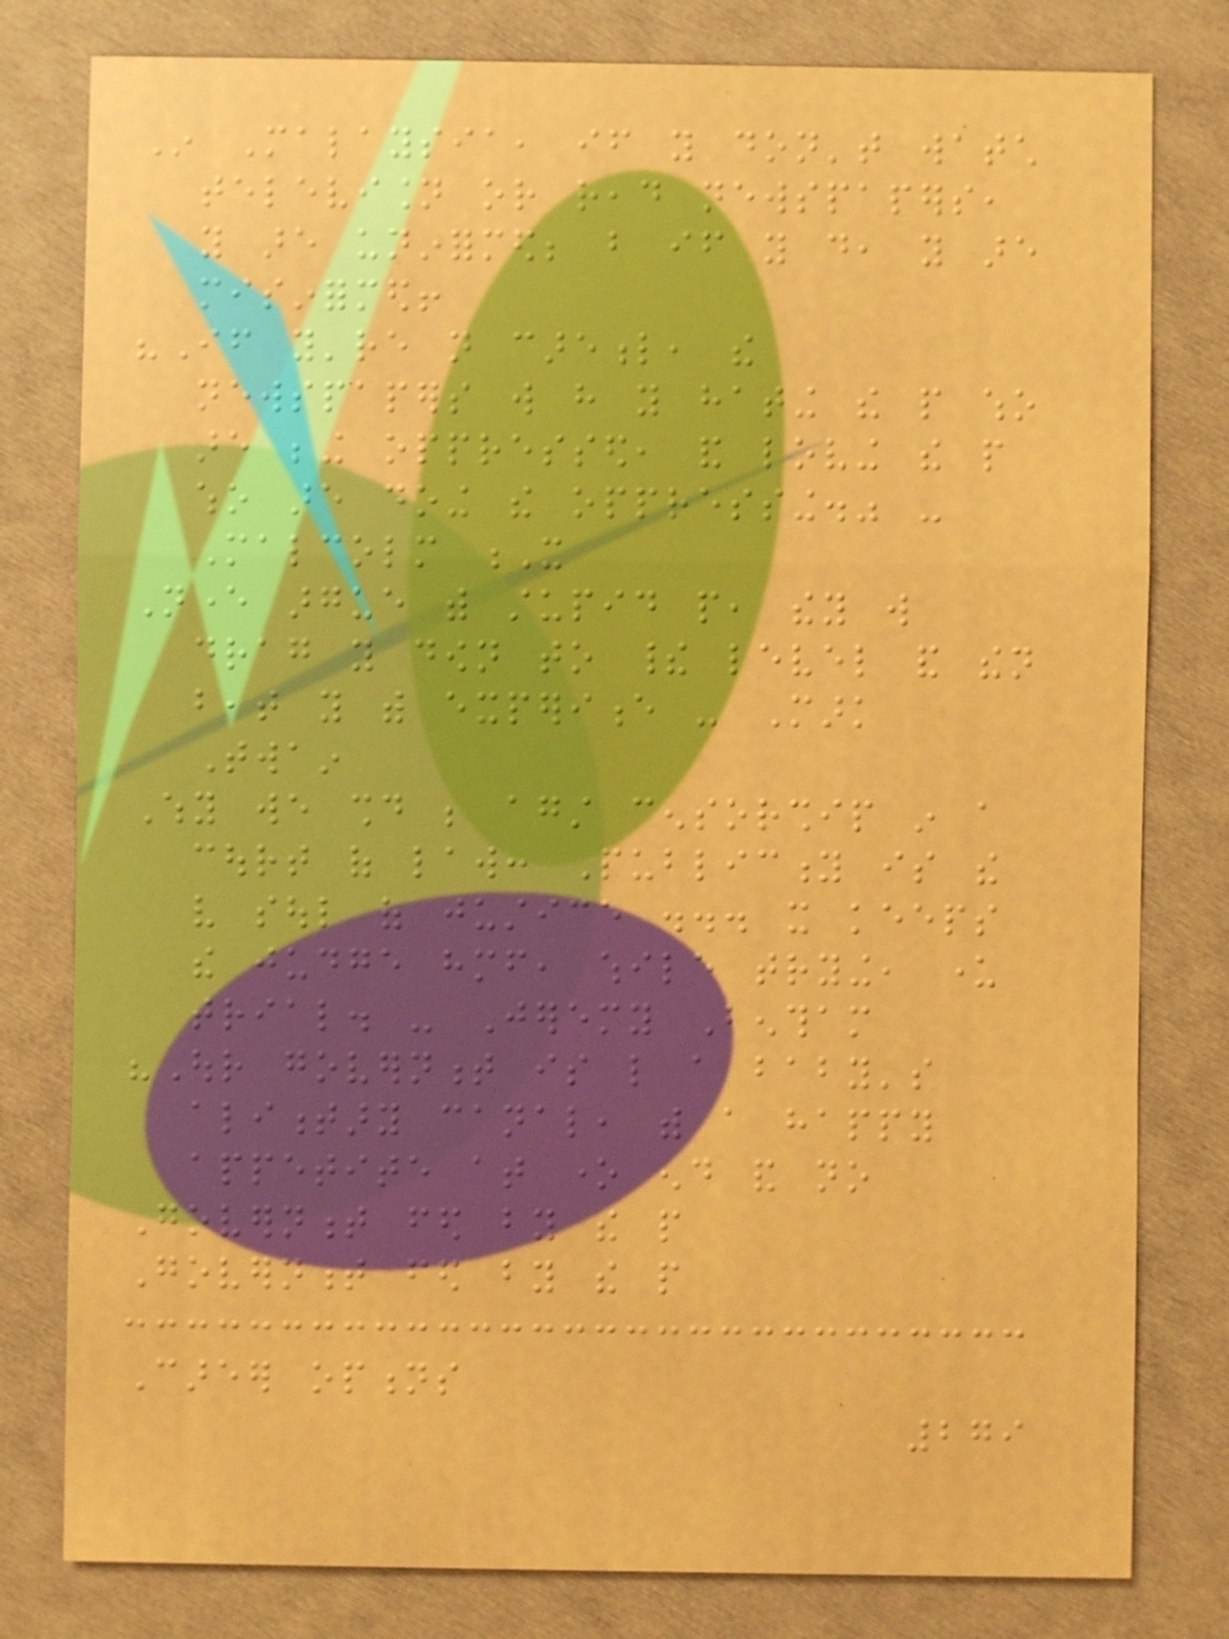In Malaysia, if you don't watch
television or read newspapers,
you are uninformed; but if you do, you are
misinformed!
"If you're not careful, the
newspapers will have you hating the people who
are being oppressed, and loving the people
who are doing the oppressing." -
Malcolm X
Never argue with stupid people, they will
drag you down to their level and then
beat you with experience - Mark
Twain
Why we should be against censorship in a
court of law: Publicity is the
very soul of justice ... it keeps
the judge himself, while trying, under
trial. - Jeremy Bentham
"Our government is like a baby's
alimentary canal, with a happy
appetite at one end and no
Government fed by the people
Government fed by the people
Career options
279
